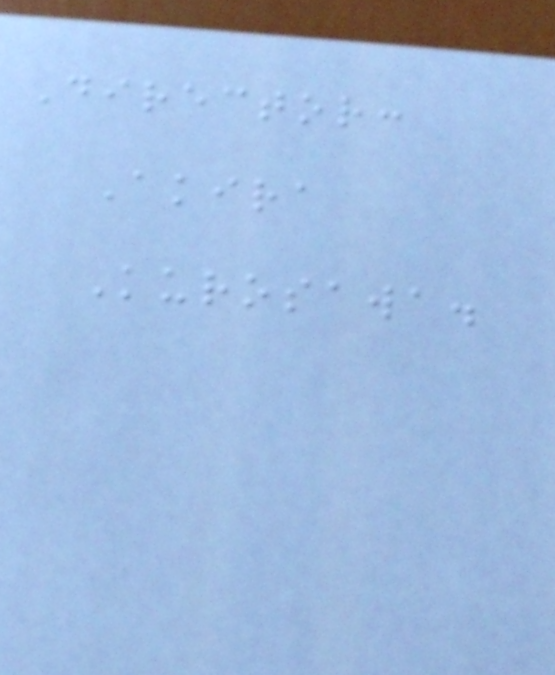Director:
Akira
Kurosawa.
